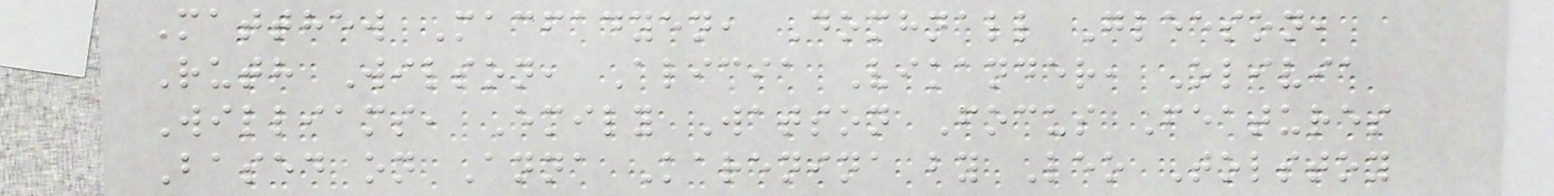Matthew Macfadyen, Domhnall Gleeson,
Ruth Wilson, Alicia Vikander, Olivia
Williams, Emily Watson Focus Features
Based on Anna Karenina by Leo Tolstoy
